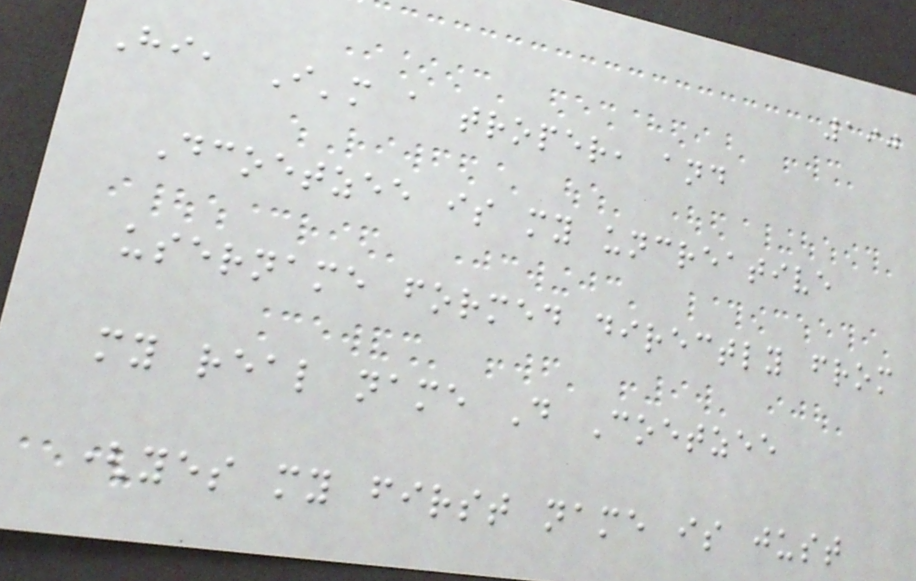190
Hi, I'm a troper, and
Dcoetzee is my uncreative
username formed directly from
my real name D Coetzee
(yes my first name is just
